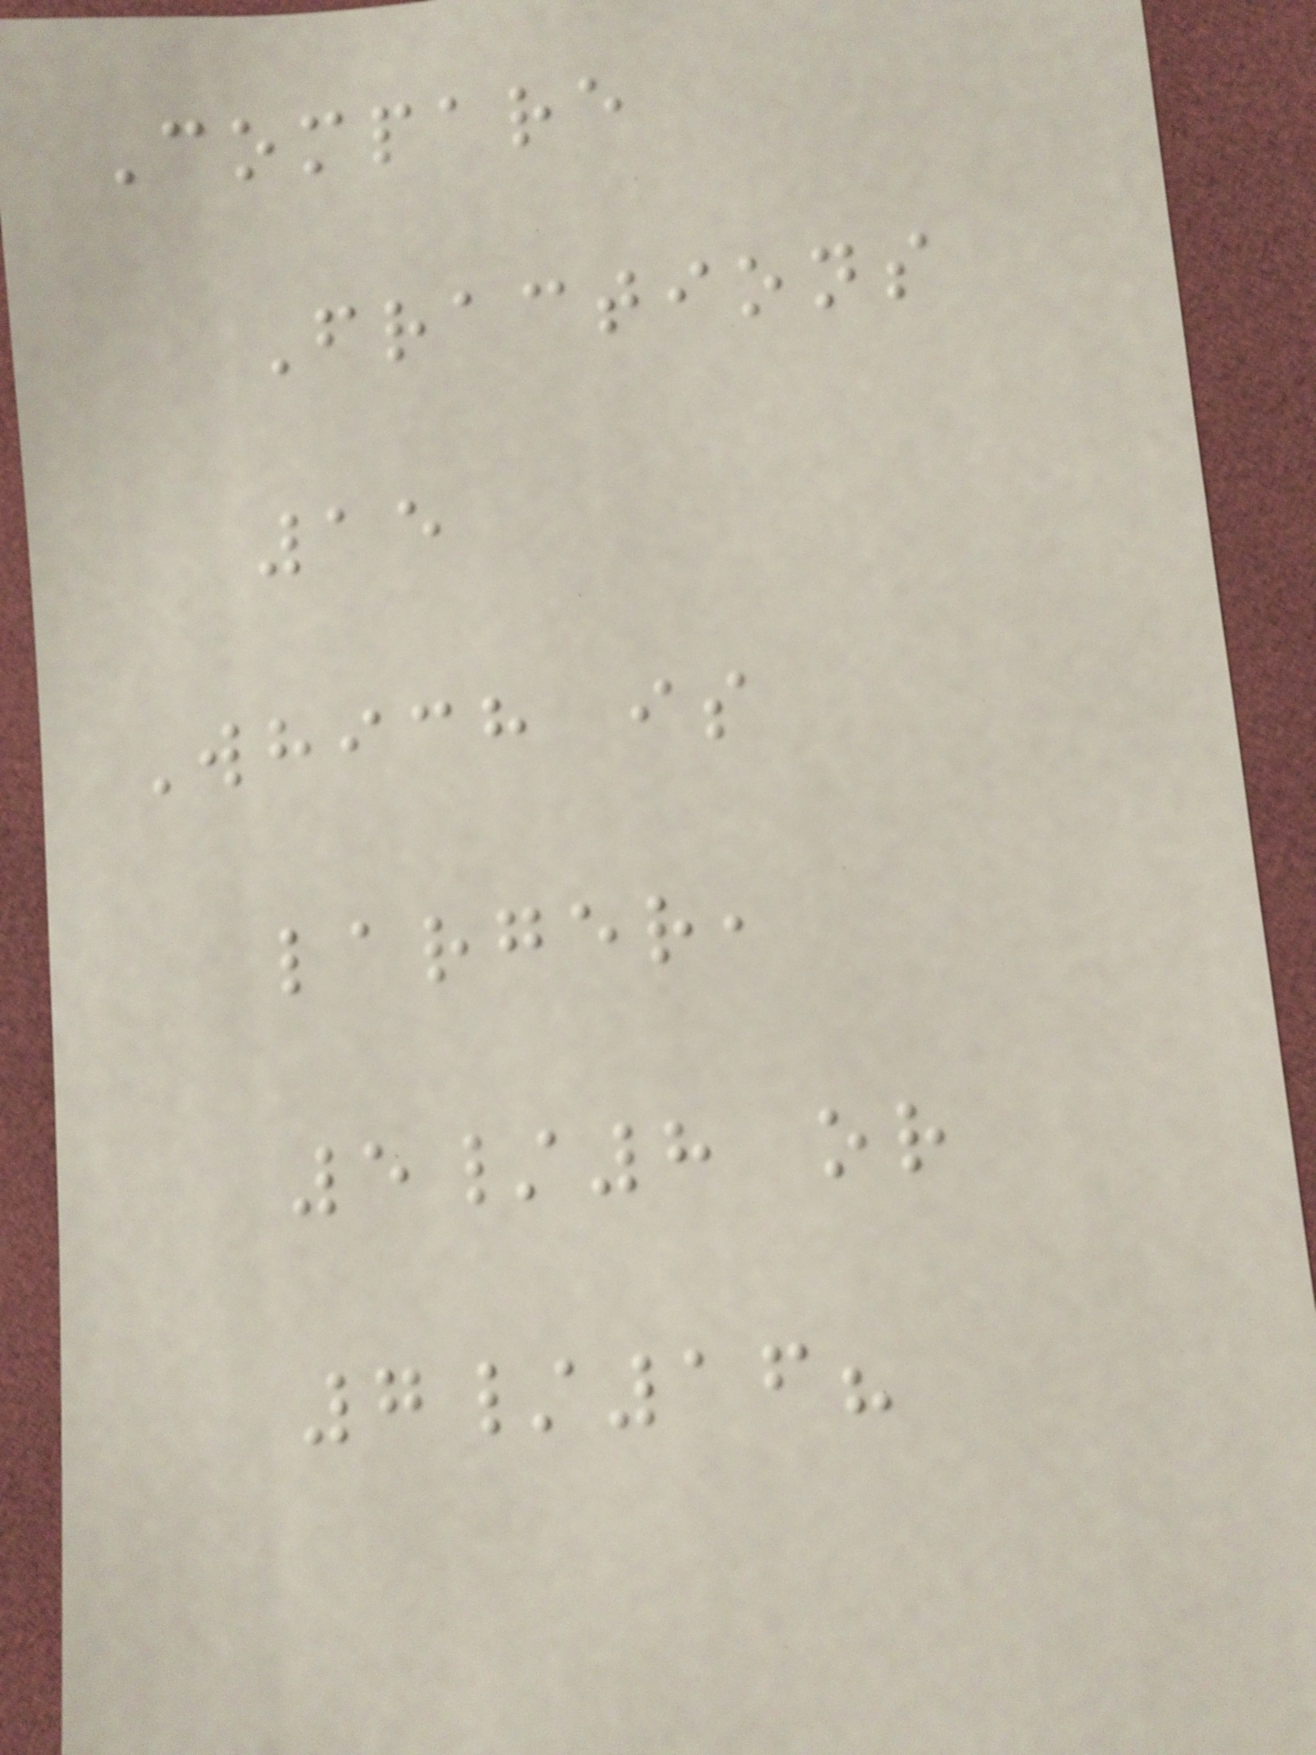Compare
Fractions
15
Which is
larger,
5/8 or
7/16?
